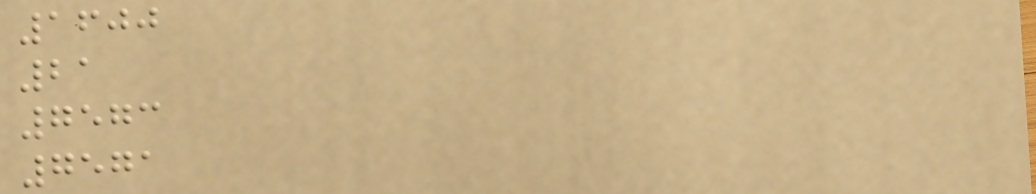1600
21
7573
7571
